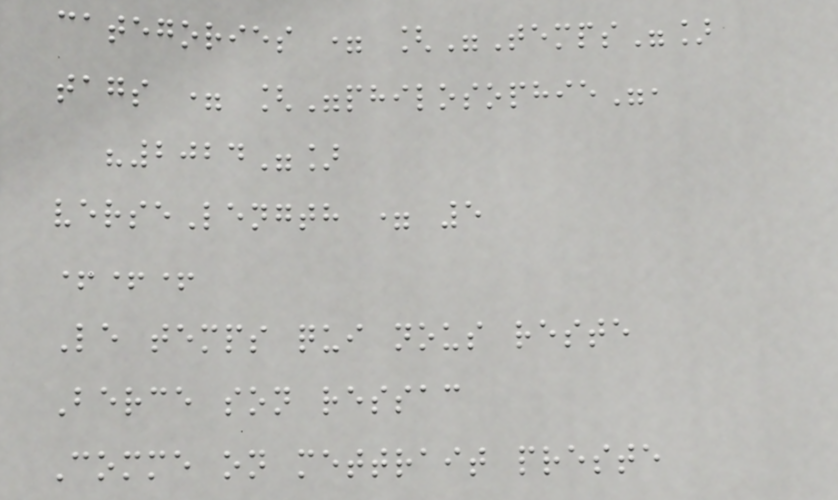categories = ["Temps"]
tags = ["philosophie",
"2024"]
verseLength = 5
+++
Le temps qui nous reste
Berce son ressac
Comme on mettrait preste
